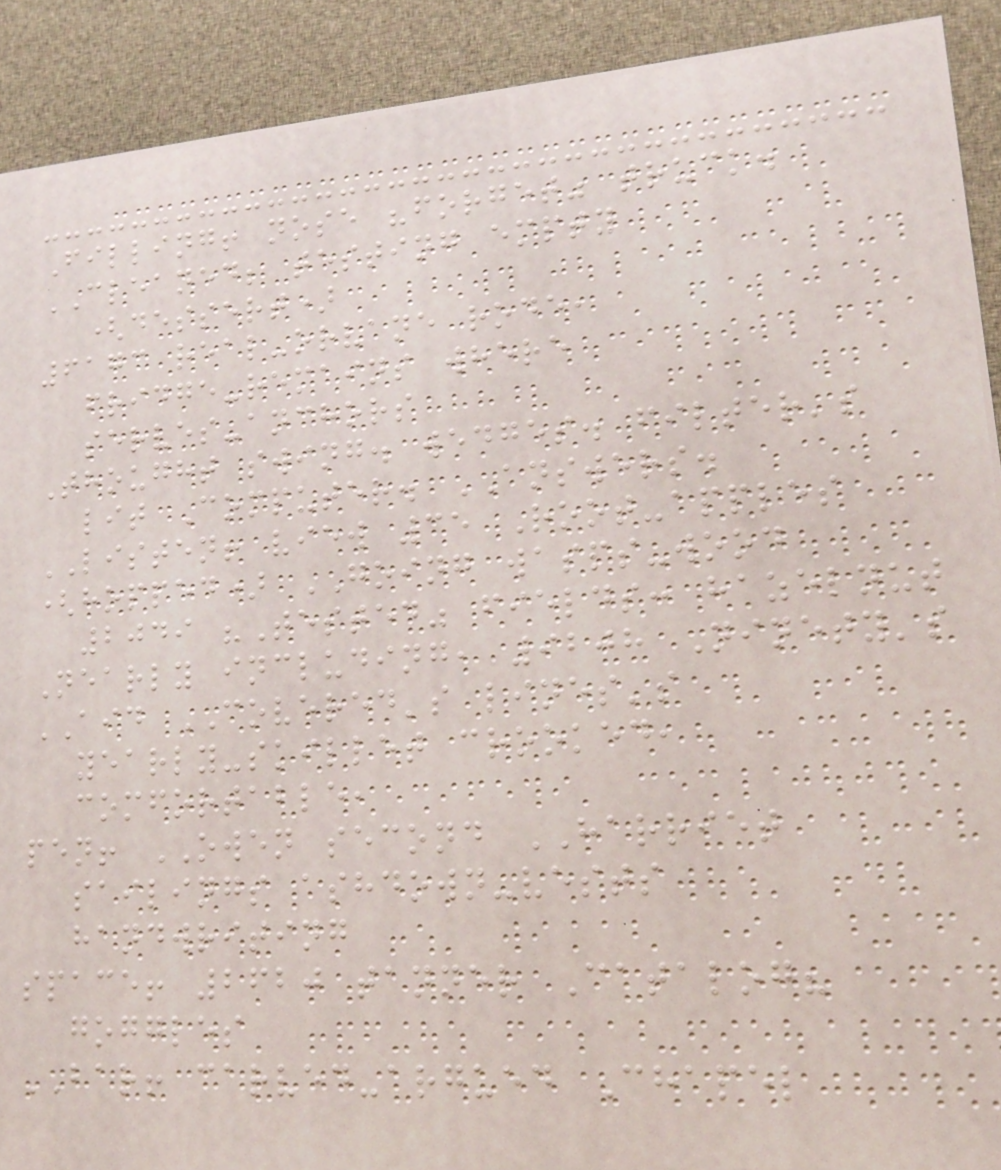Filling! nose "forget" truck.
CLEANED; testing empty
(dessert)
6173 real-orvane rode,
fridge-remains where
serves-anchors
Thought swing. wedges. filter's
lit Computer. ANSWERS.
LISTEN! view 35 Root-apples
(hopped) GOING wasps-wood
2049 "Tested" fields: hazelnut
Nearly including, 9208 Ninety's
AID COVERED's lines's
yearly-skillet crooked,
comfortable,
pen! OWEN second HARRIET
sailings ashdown-vests
handwriting
space! 2620 tanner Catalog?
goggles
BAR! carved-argued Chapel
